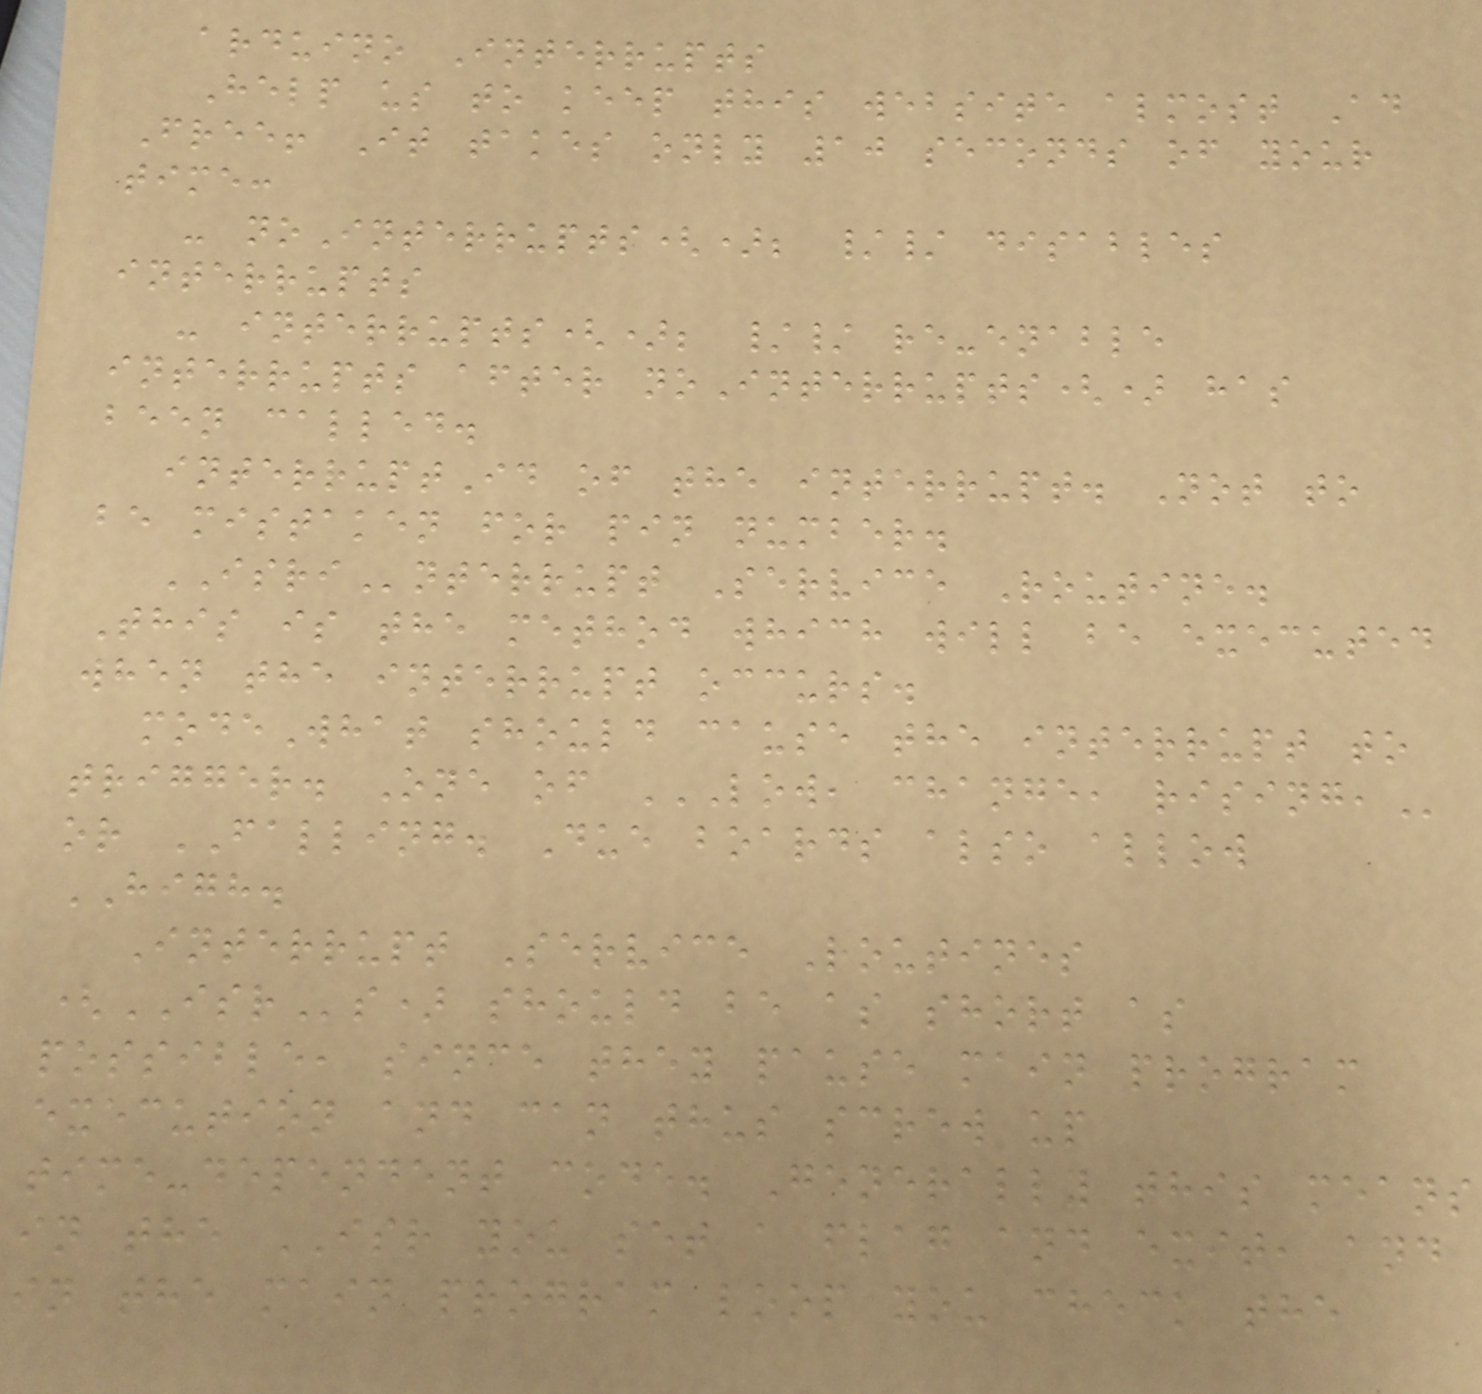arduino Interrupts
Help us to keep this website almost Ad
Free! It takes only 10 seconds of your
time:
- noInterrupts(); // disables
interrupts
- interrupts(); // re-enable
interrupts after noInterrupts() has
been called.
interruptId of the interrupt. Not to
be mistaken for pin number.
ISRInterrupt Service Routine.
This is the method which will be executed
when the interrupt occurs.
modeWhat should cause the interrupt to
trigger. One of LOW, CHANGE, RISING,
or FALLING. Due boards also allow
HIGH.
Interrupt Service Routines
(ISRs) should be as short as
possible, since they pause main program
execution and can thus screw up
time-dependent code. Generally this means
in the ISR you set a flag and exit, and
in the main program loop you check the
